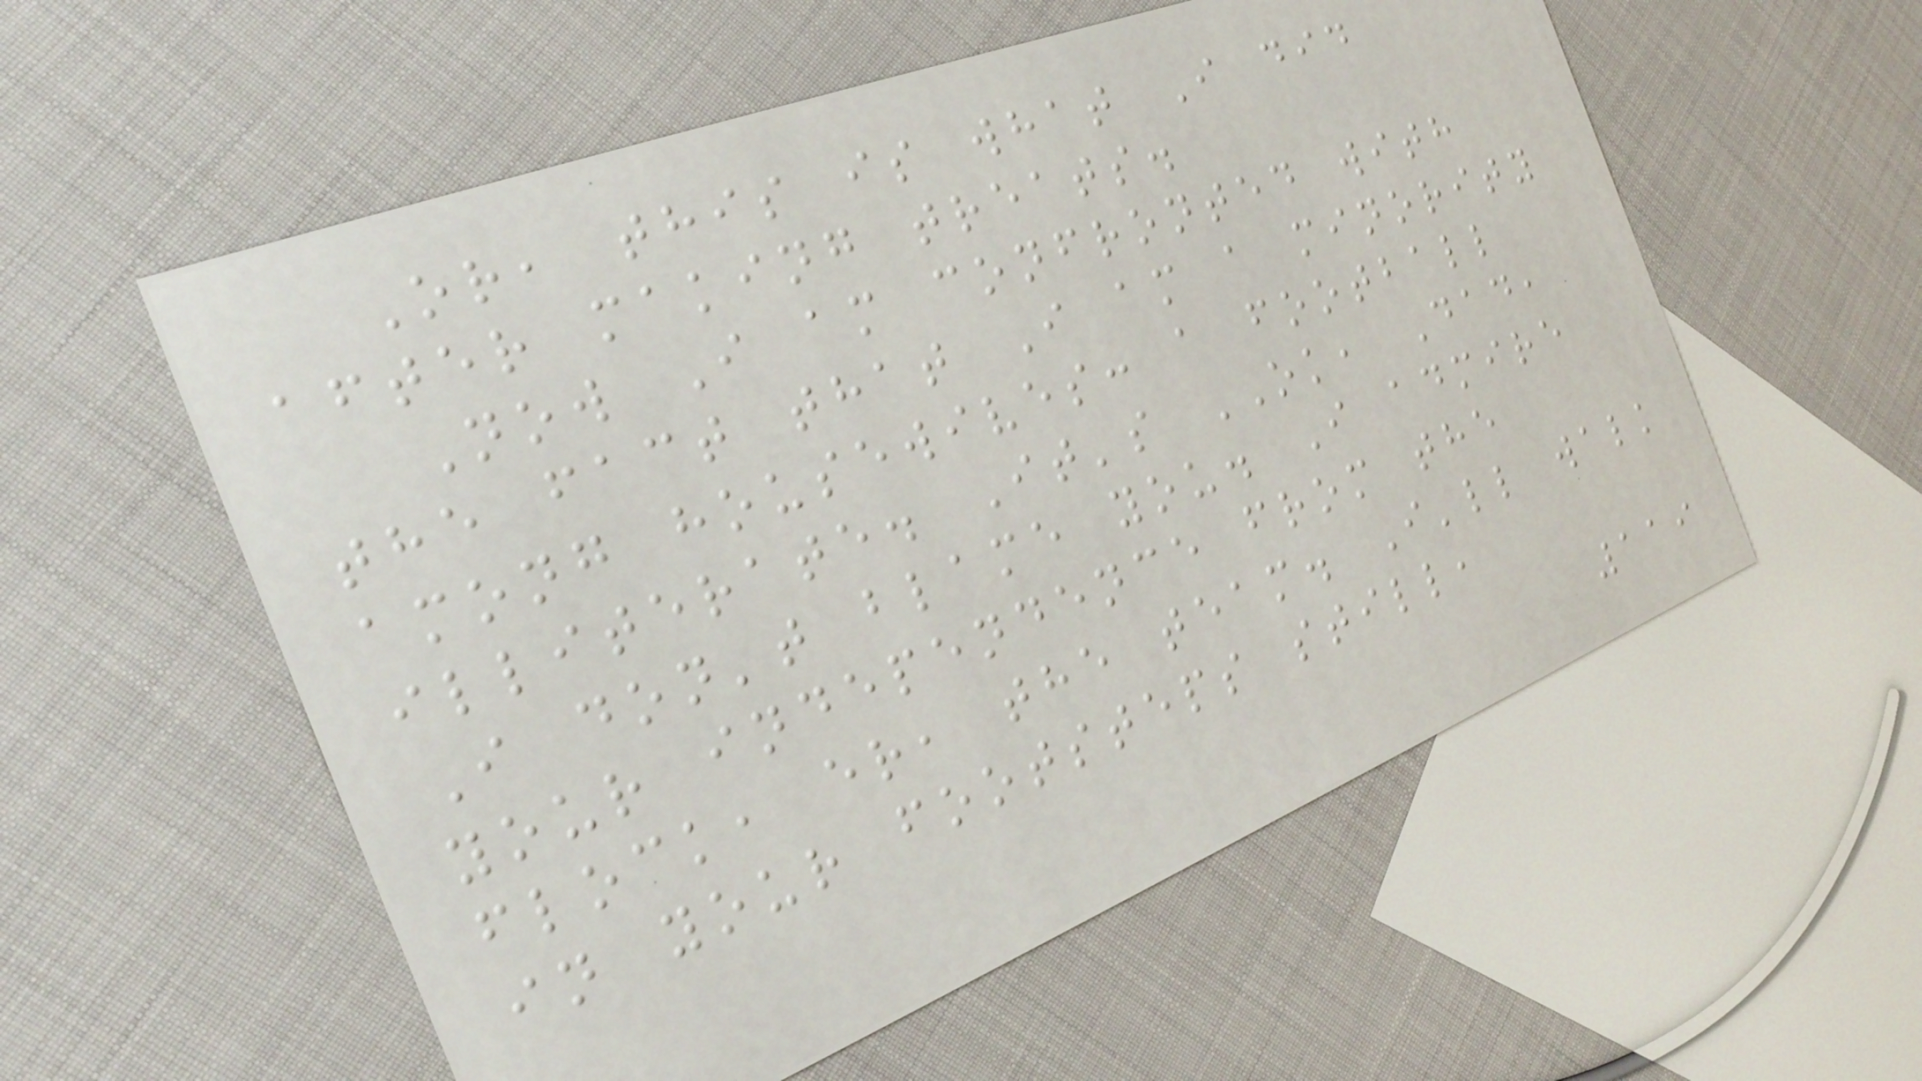Or, this is what I did
after making treats.
Now I am confronted with
the fact that I am a minority
among housewives: a football
illiterate. It's OK, Dad,
I don't blame you. I admire
your independence from the
flock, er, the team. I'll walk
in your footsteps still,
119
